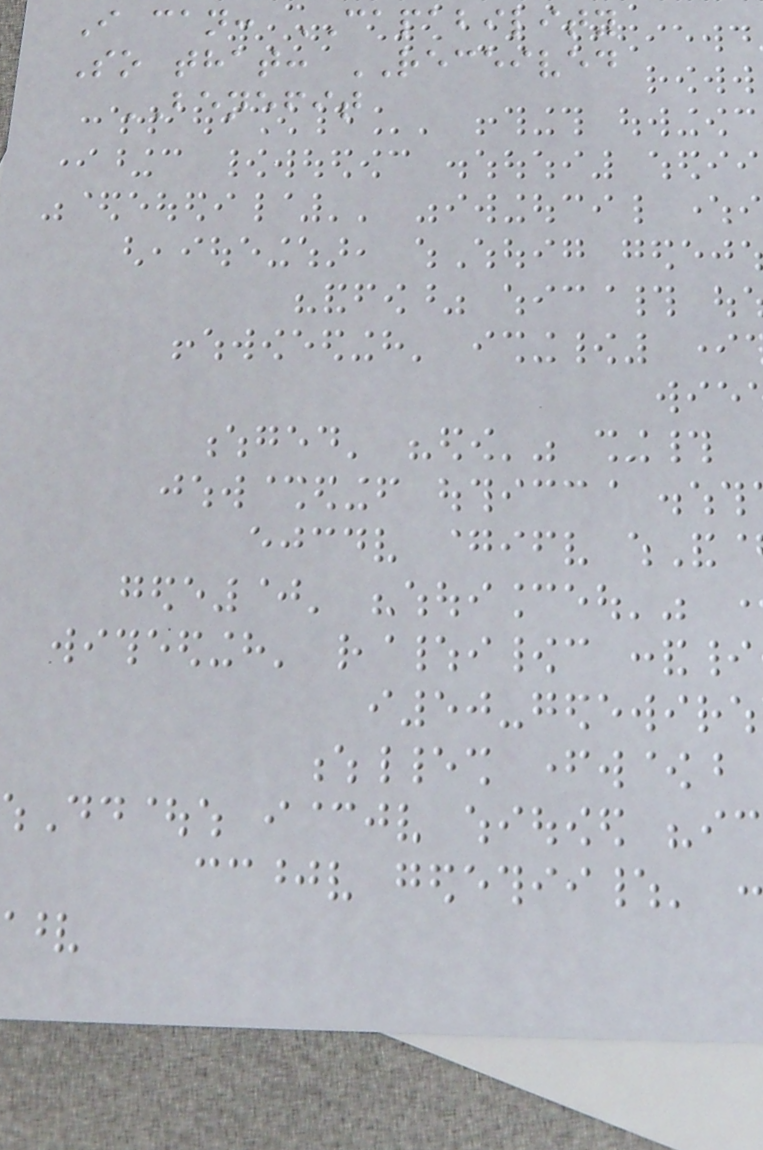I can: CAPABILITY
So that: RECEIVED
BENEFIT
